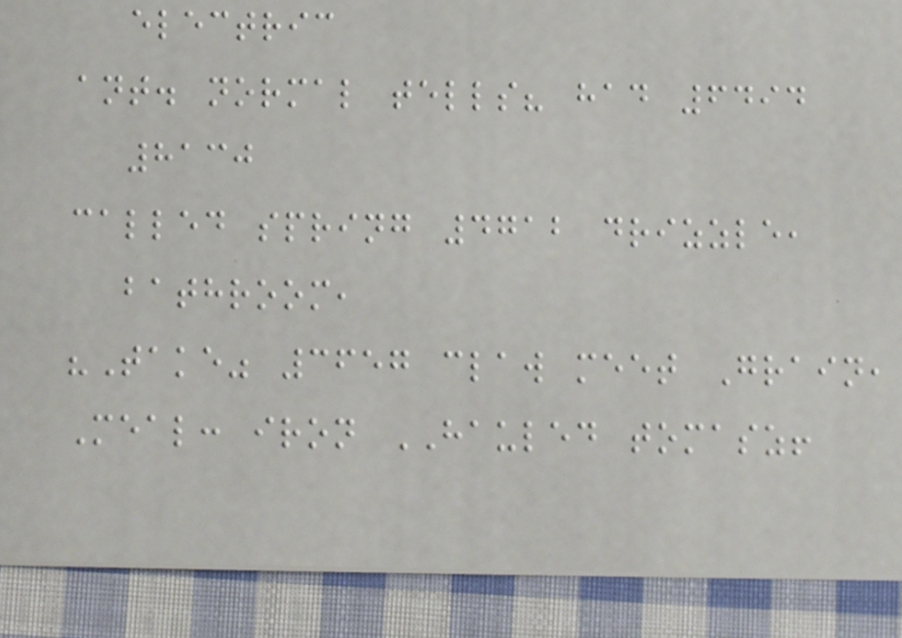electric
ant. normal tells? had 6494
8130
called spring 4712 drizzle,
bathroom,
"Take" 3657 claw meet Grain,
Meal: iron HAULED tomasz!
